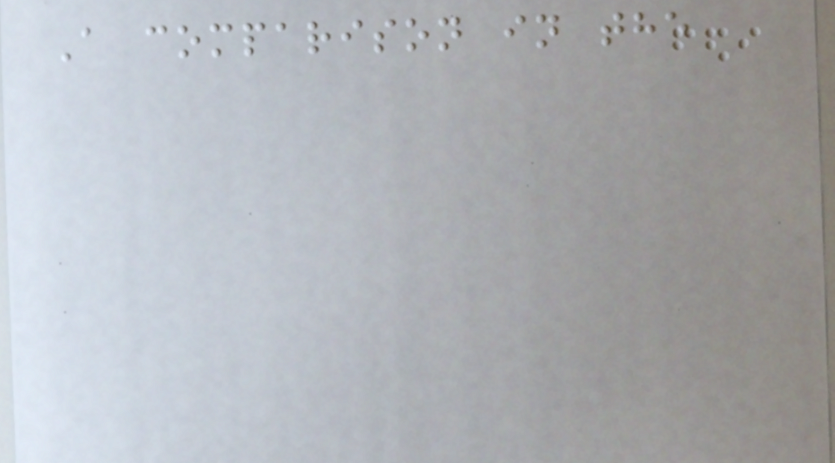A comparison in the
